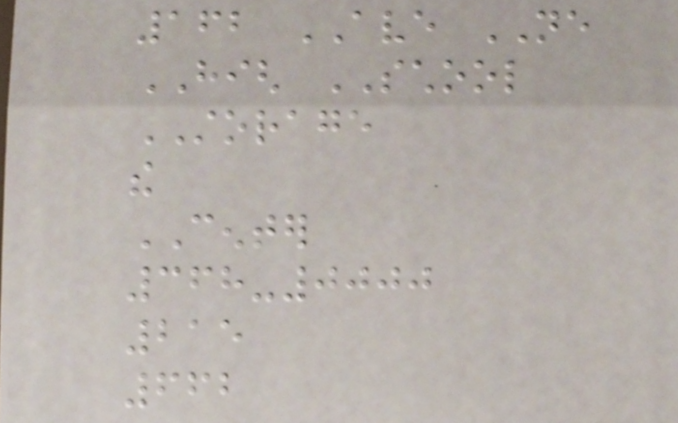162 AVE NE
HIGH SCHOOL
STORAGE
the
CENTER
368-0000
215
662
